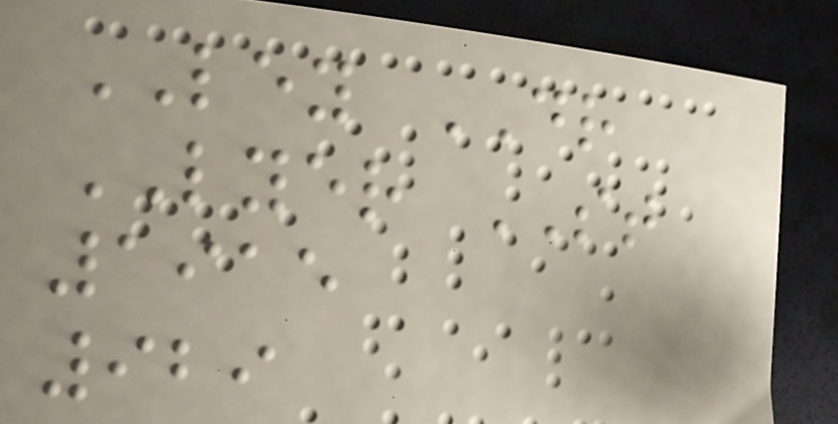LEY DR
LYER ST
1915
929
